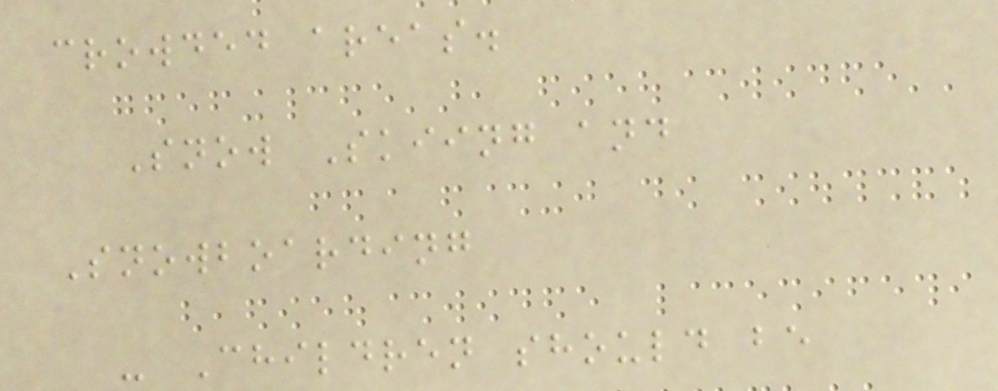crowded areas.
Snow Skiing and
Snowboarding
- Children should be
